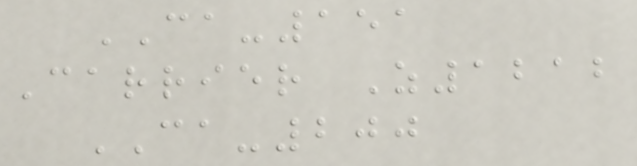CA-151
Carrier Z1212
CA-200
